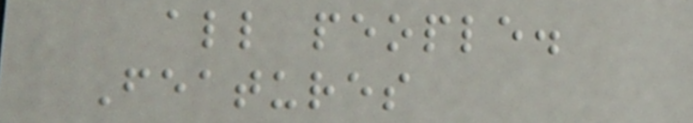all people.
Features
